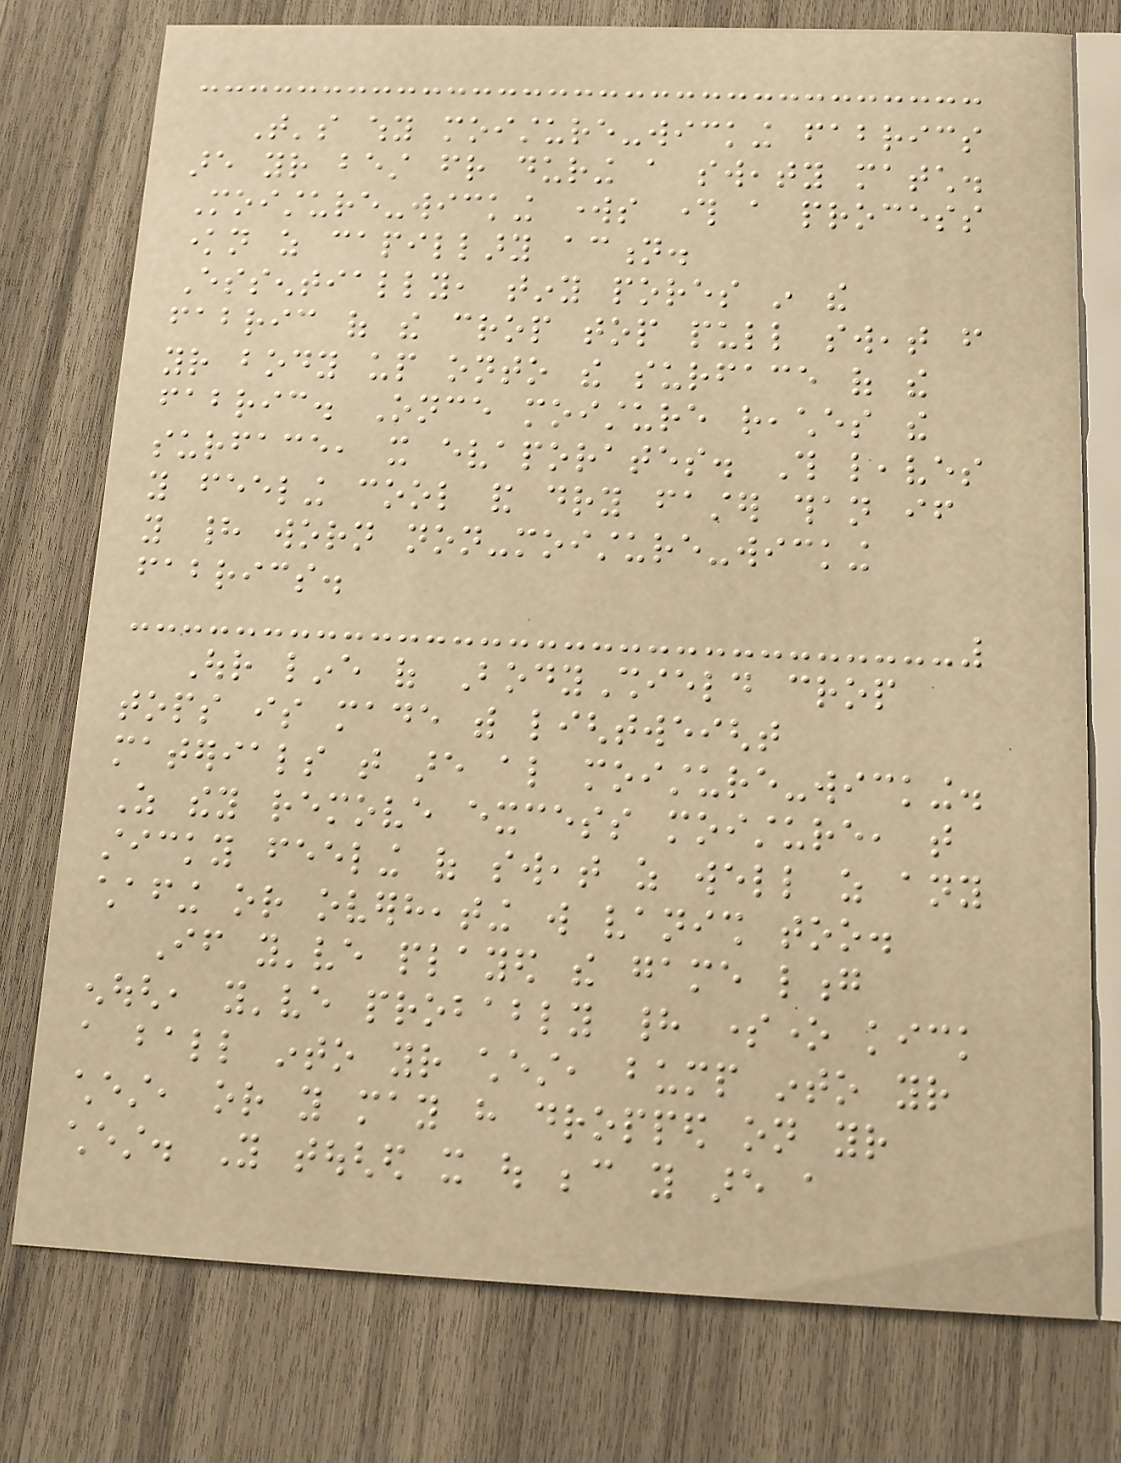That's why moisture-wicking fabrics
are your best friend during a sweaty match.
Moisture-wicking works through a process
known as capillary action.
Essentially, tiny pores in the
fabric of the crop top pull sweat from
your body up onto the surface of the
fabric. Once moisture reaches the
surface, it evaporates. This leaves
you feeling cool and dry faster than if
you had worn non-moisture-wicking
fabrics.
Our line of BodyShield crop
tops is made with lightweight
materials that are also moisture-wicking.
As they remove excess moisture, that
sticky feeling of sweat as well as any
chafing or overheating will vanish too.
If you've played the game long
enough, you've probably had someone kick
a ball into your chest, bump into your
chest, or you may have dropped on your
chest. You toughed it out because you are a
